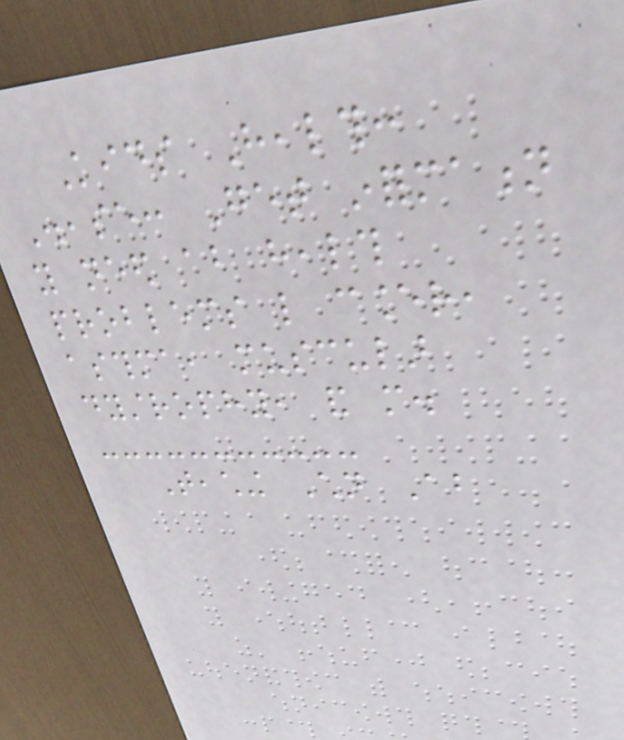Kids Health:
Disease: Get information
you need about health
problems like cancer,
asthma, muscular
dystrophy, and more.
Teaching Children About
